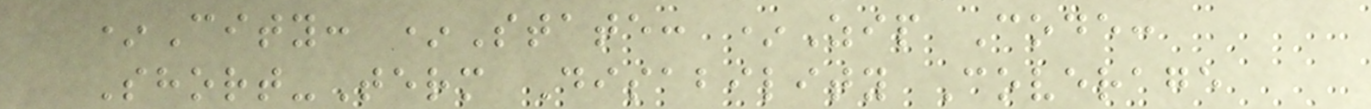*City: *State: *Zip Code:
Short-Term Disability Coverage
